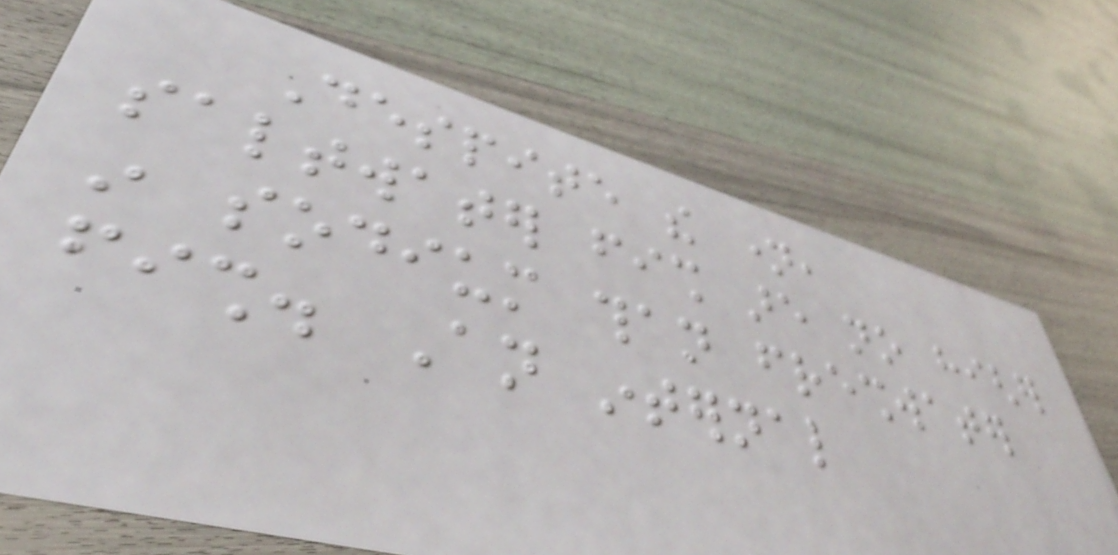Despite the name,
saltwater fish are no higher
in sodium than freshwater
fish. An internal
